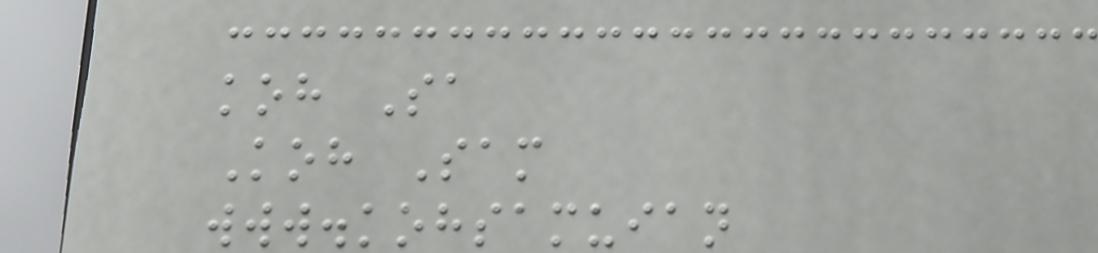koh Sa
Koh Sam
www.kohsamuian
